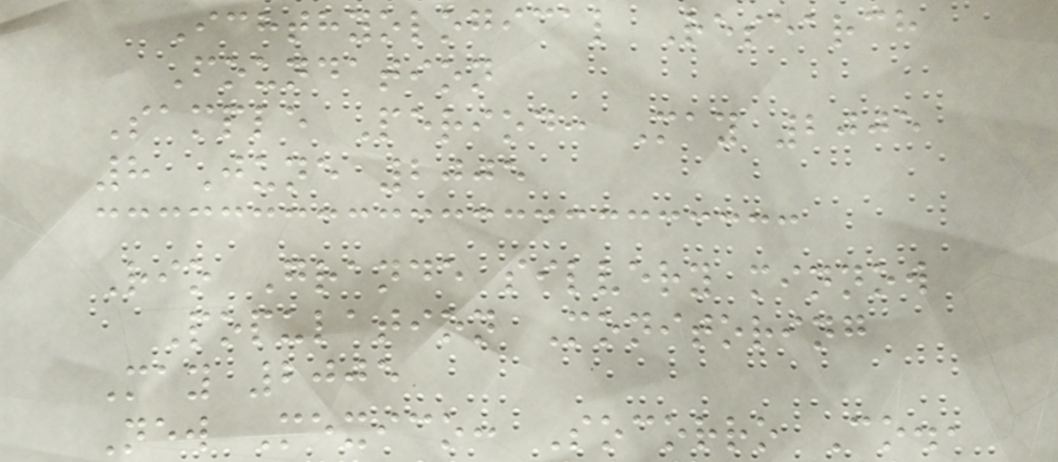Ichthyological Research
Foundation
Sample Period: May 2005
8 June 2005
Rio Grande silvery minnow
Population Monitoring
May 2005
New Mexico: Socorro Co.,
